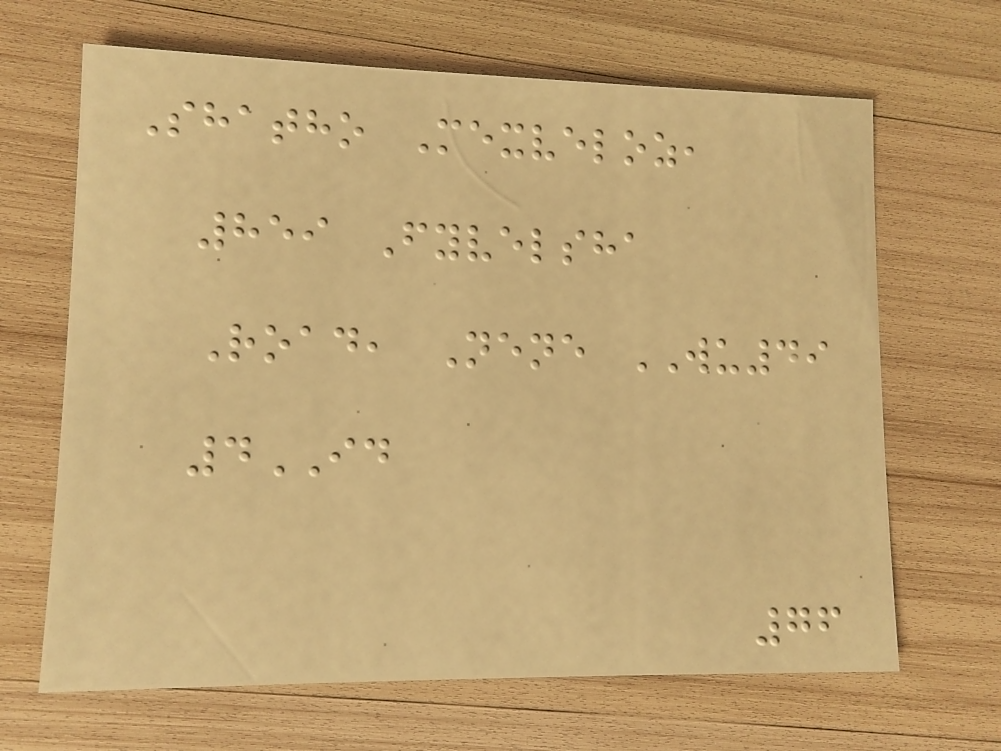Shatho Mexveloz,
859 Fyvelsha
Road, Nene WU49
4ID
76
